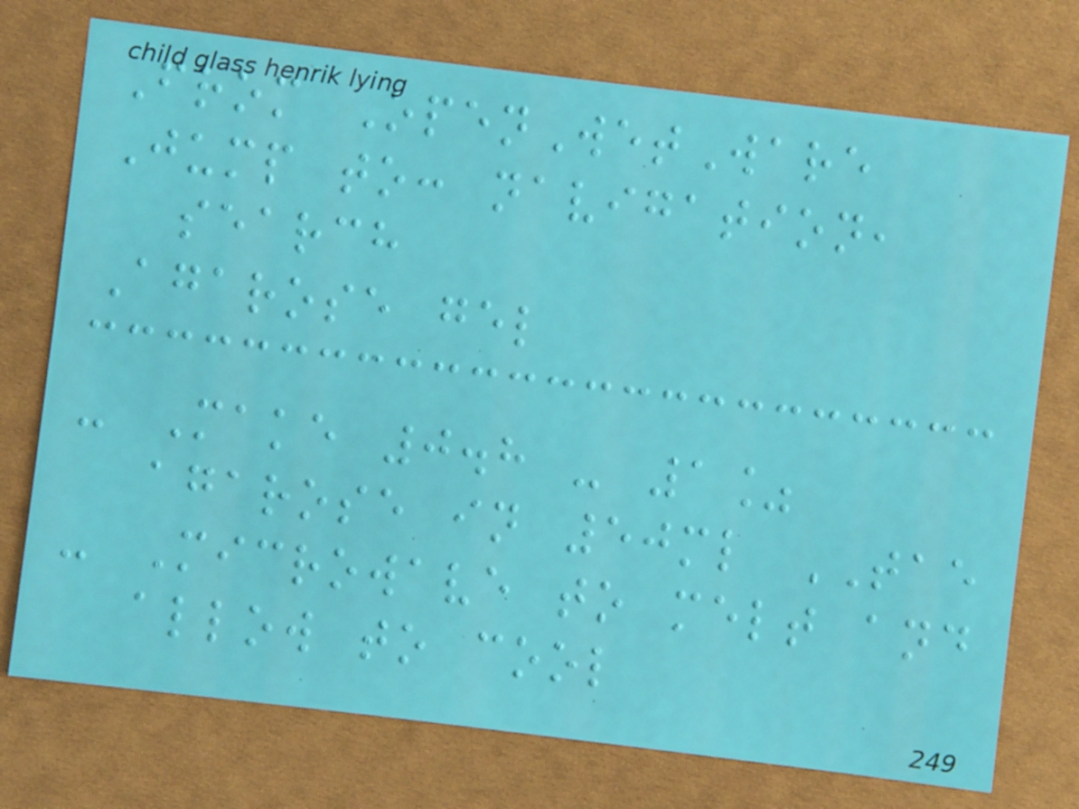From OpenWetWare
Jump to: navigation,
search
Agarose gel
- Make 0.8 - 1%
agarose in 50ml TAE
- Microwave to melt and
allow to cool
